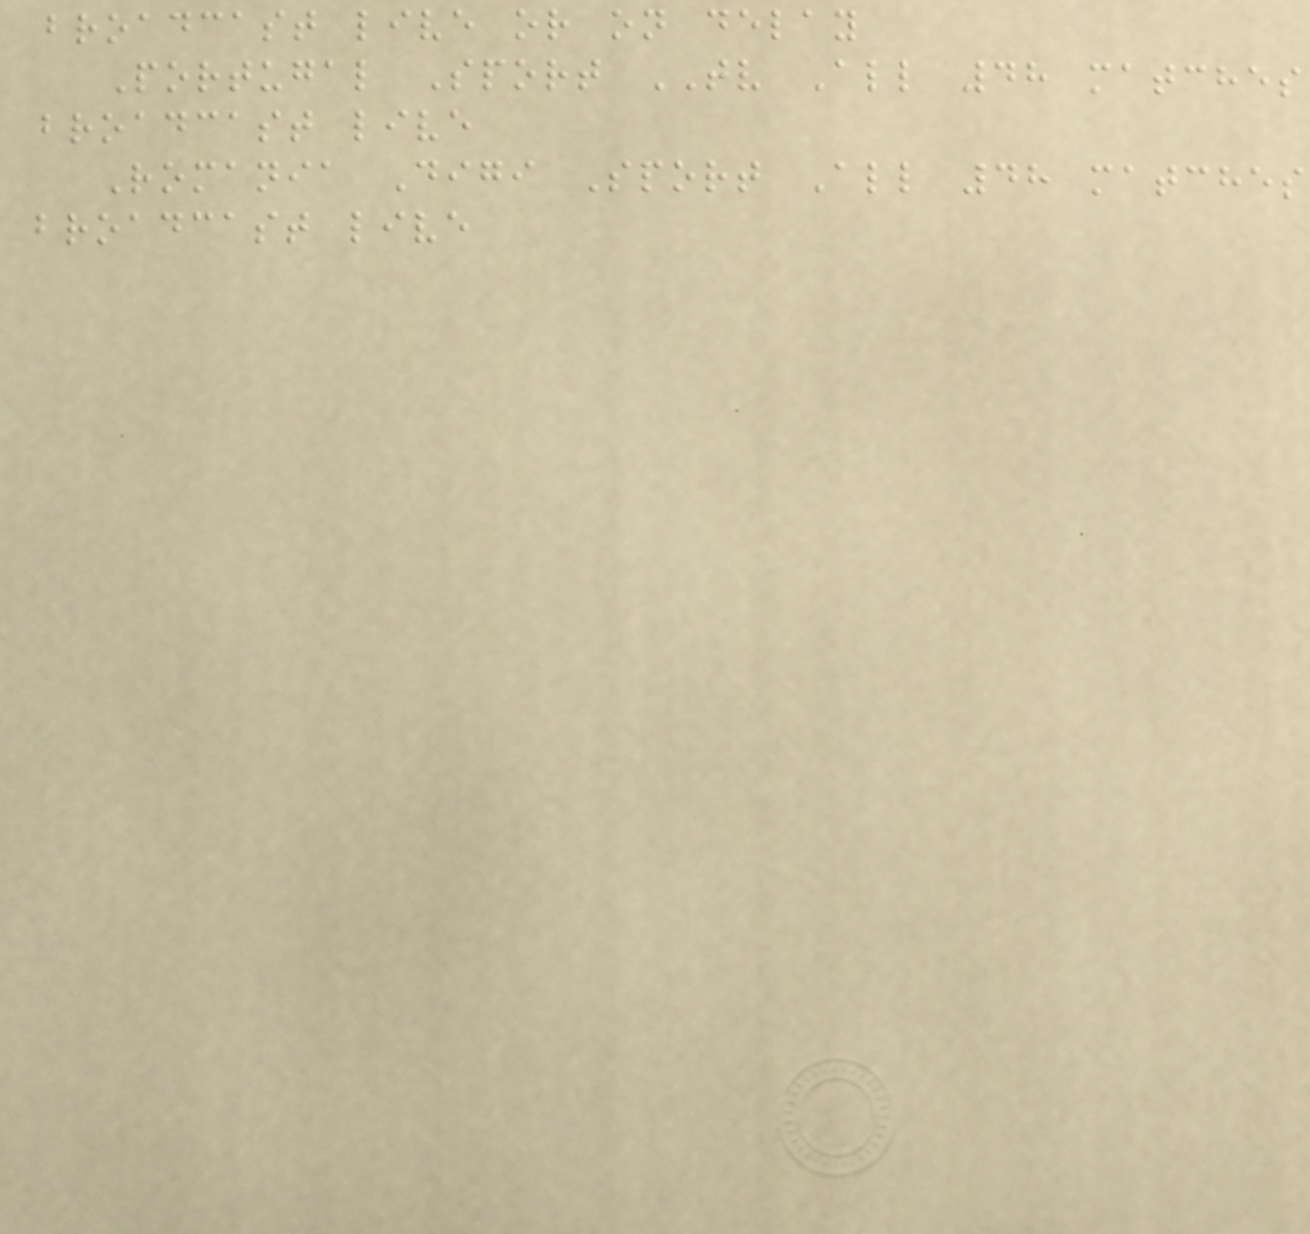broadcast live or on delay
Portugal Sport TV All 48 matches
broadcast live
Romania Digi Sport All 48 matches
broadcast live
